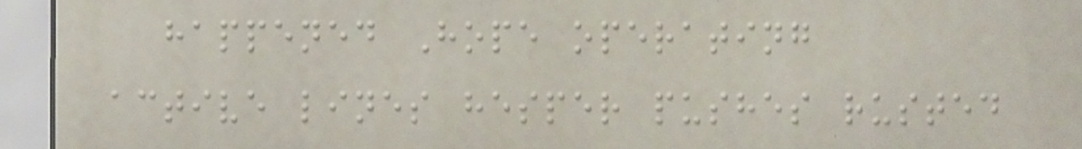happened Hope operating
active lines hesper pushes rusted
